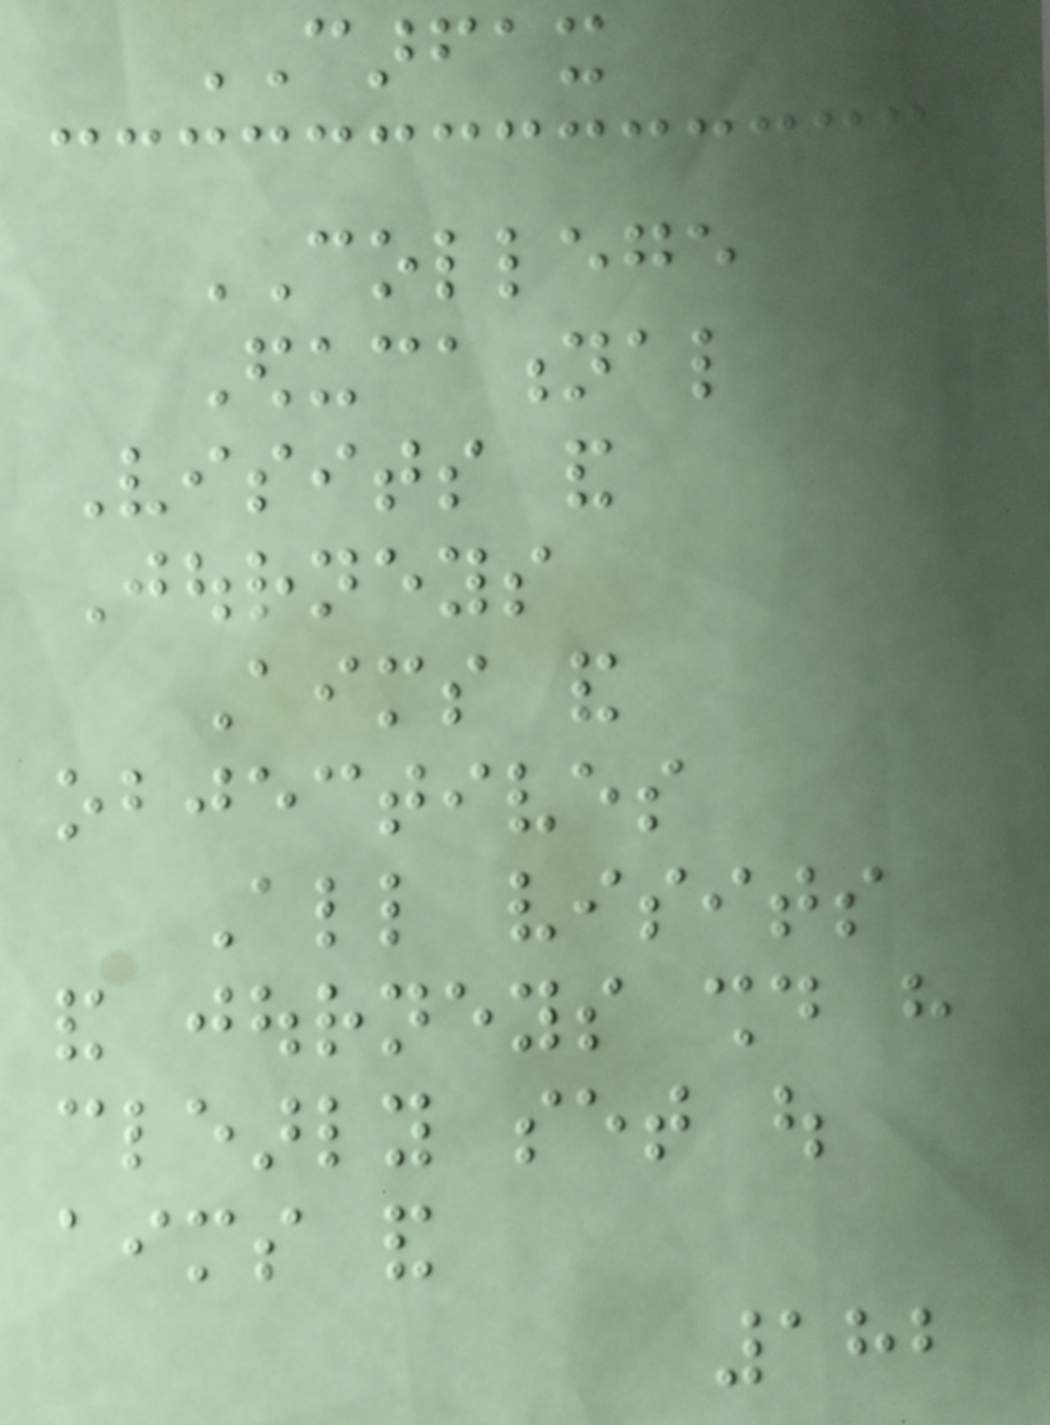CARFAX
COLLEGE
Educational
Visits and
Journeys
Aims and
objectives
All visits
and journeys should have
clearly set out
aims and
182
